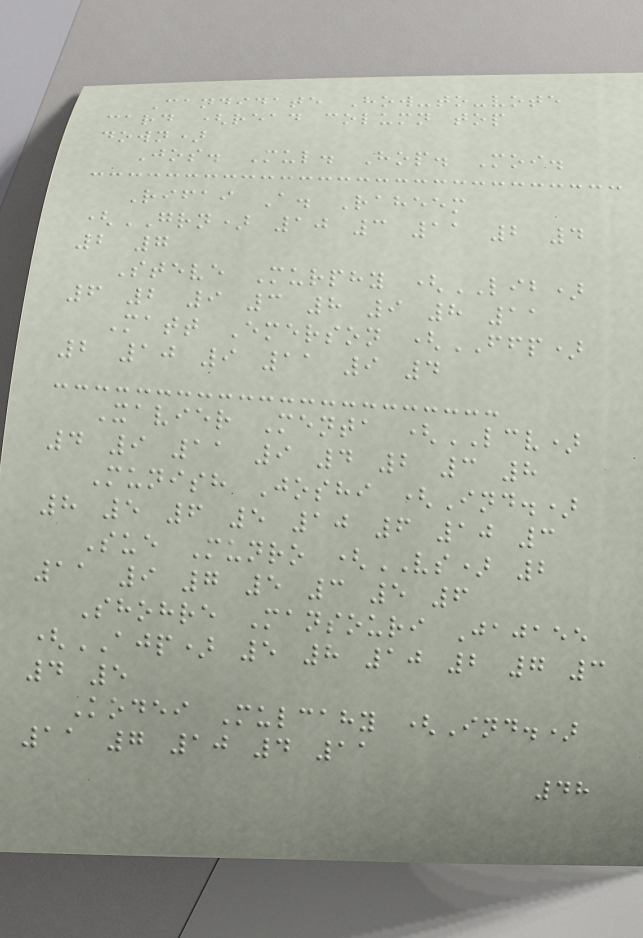Candidate How-to-vote
card (read column top
down)
Jos. Mul. Hop. Moi.
Rifai A. Raheem
(GRN) 10 3 11 2 4
2 7
Steve Murphy (LIB)
6 2 9 3 8 9 8 11
Matt Emerson (FFP)
2 10 9 11 9 4
Xavier Menta (LCV)
4 9 11 9 4 2 3 8
Munish Joshi (Ind.)
8 5 6 5 10 6 10 3
Sue Munro (VS) 2
11 9 7 5 3 5 6
Shohre Mansouri Jajaee
(AJP) 5 8 10 2 7 3
4 5
Kodei Mulcahy (Ind.)
11 7 10 4 11
48
